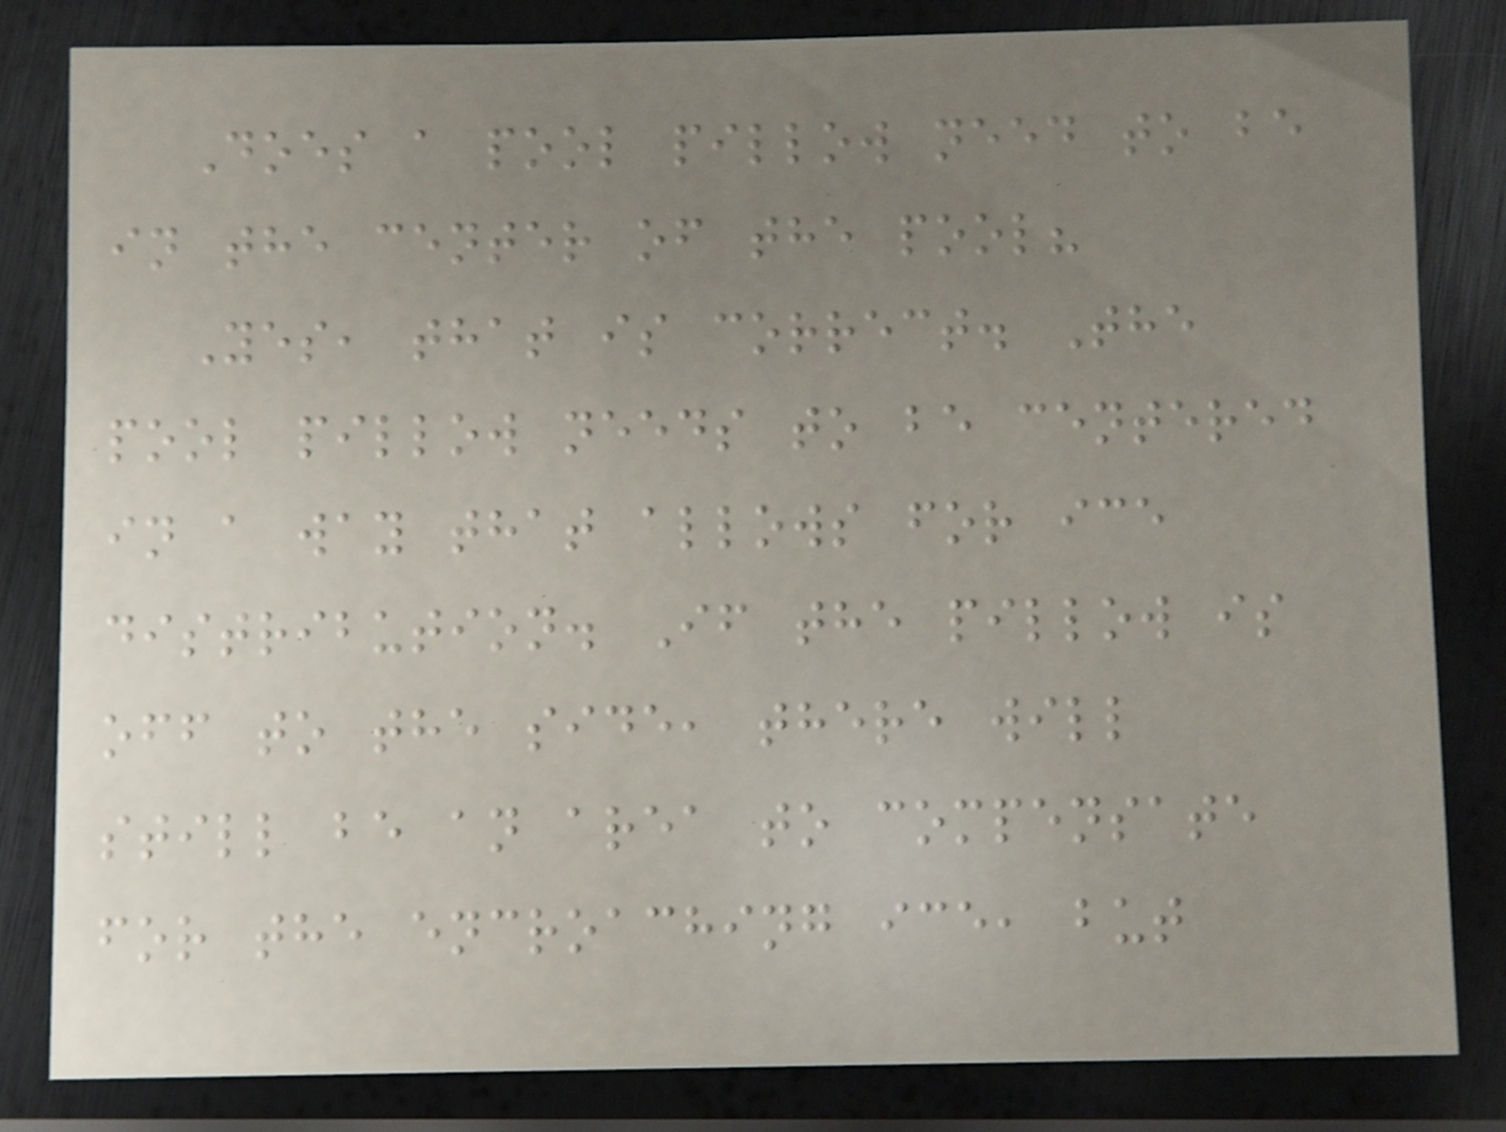Does a pool pillow need to be
in the center of the pool?
Yes, that is correct. The
pool pillow needs to be centered
in a way that allows for ice
distribution. If the pillow is
off to the side, there will
still be an area to compensate
for the encroaching ice, but
